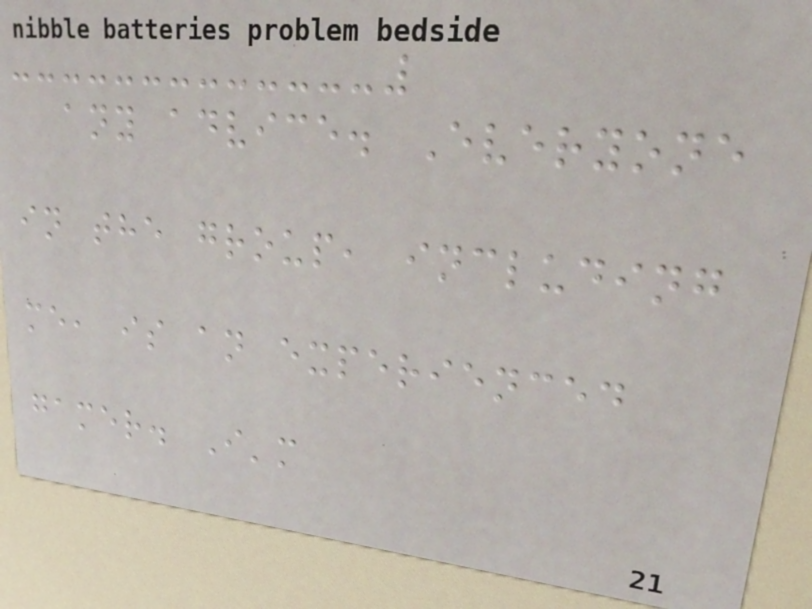any advice. Everyone
in the group, including
me, is an experienced
gamer. I'm
